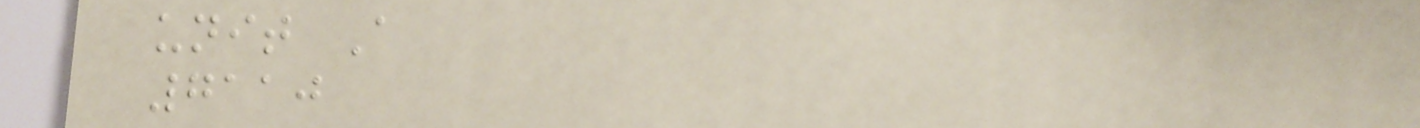unit A
7110
